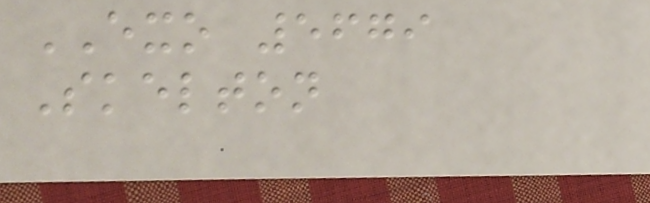EXO 5679
Skelton
